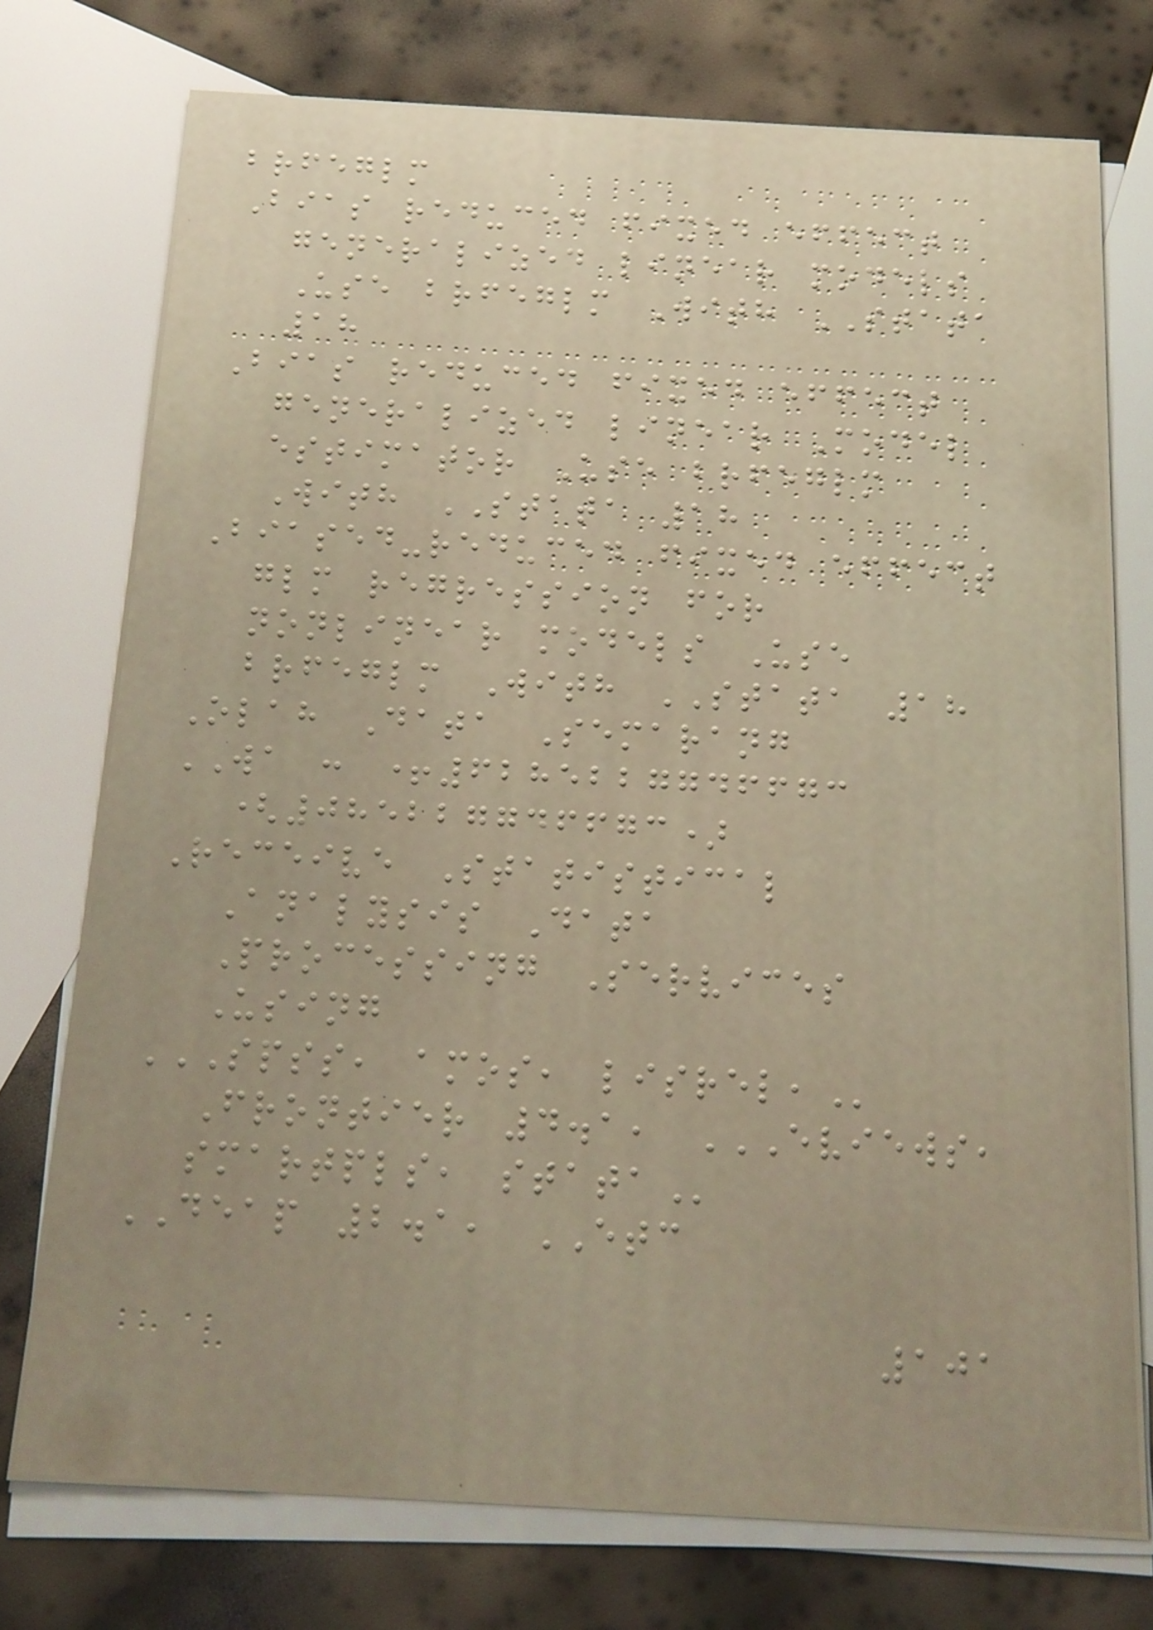brfeglm
Bias reduced fixed effect
generalized linear models
Use brfeglm With STATA
18
Bias reduced fixed effect
generalized linear Model
estimator Use brfeglm
With STATA 18
Biased-reduced fixed effect
glm regression for
nonlinear models Use
brfeglm With STATA 18
Olah Data Semarang
WA : +6285227746673
(085227746673)
Receive Statistical
Analysis Data
Processing Services
Using
SPSS, AMOS, LISREL,
Frontier 4.1, EVIEWS,
SMARTPLS, STATA
DEAP 2.1, ETC
101
